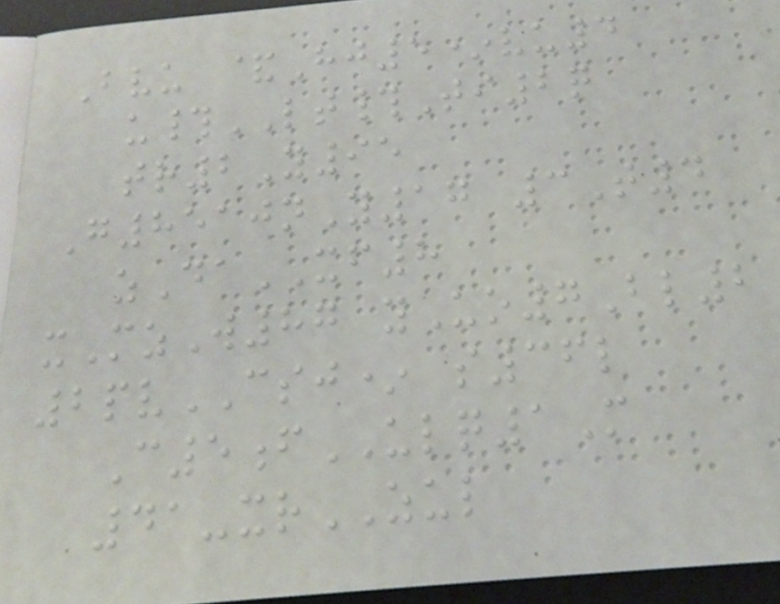Bvu &Hj5*vu4
u#LT#Ti2q
tr2Y95
G8510nY17 3T4
zDaXF8
xMzW87 yUo7Bl2
2pvCSJ* s36l
C5fULQ1M
41-xrZUL
